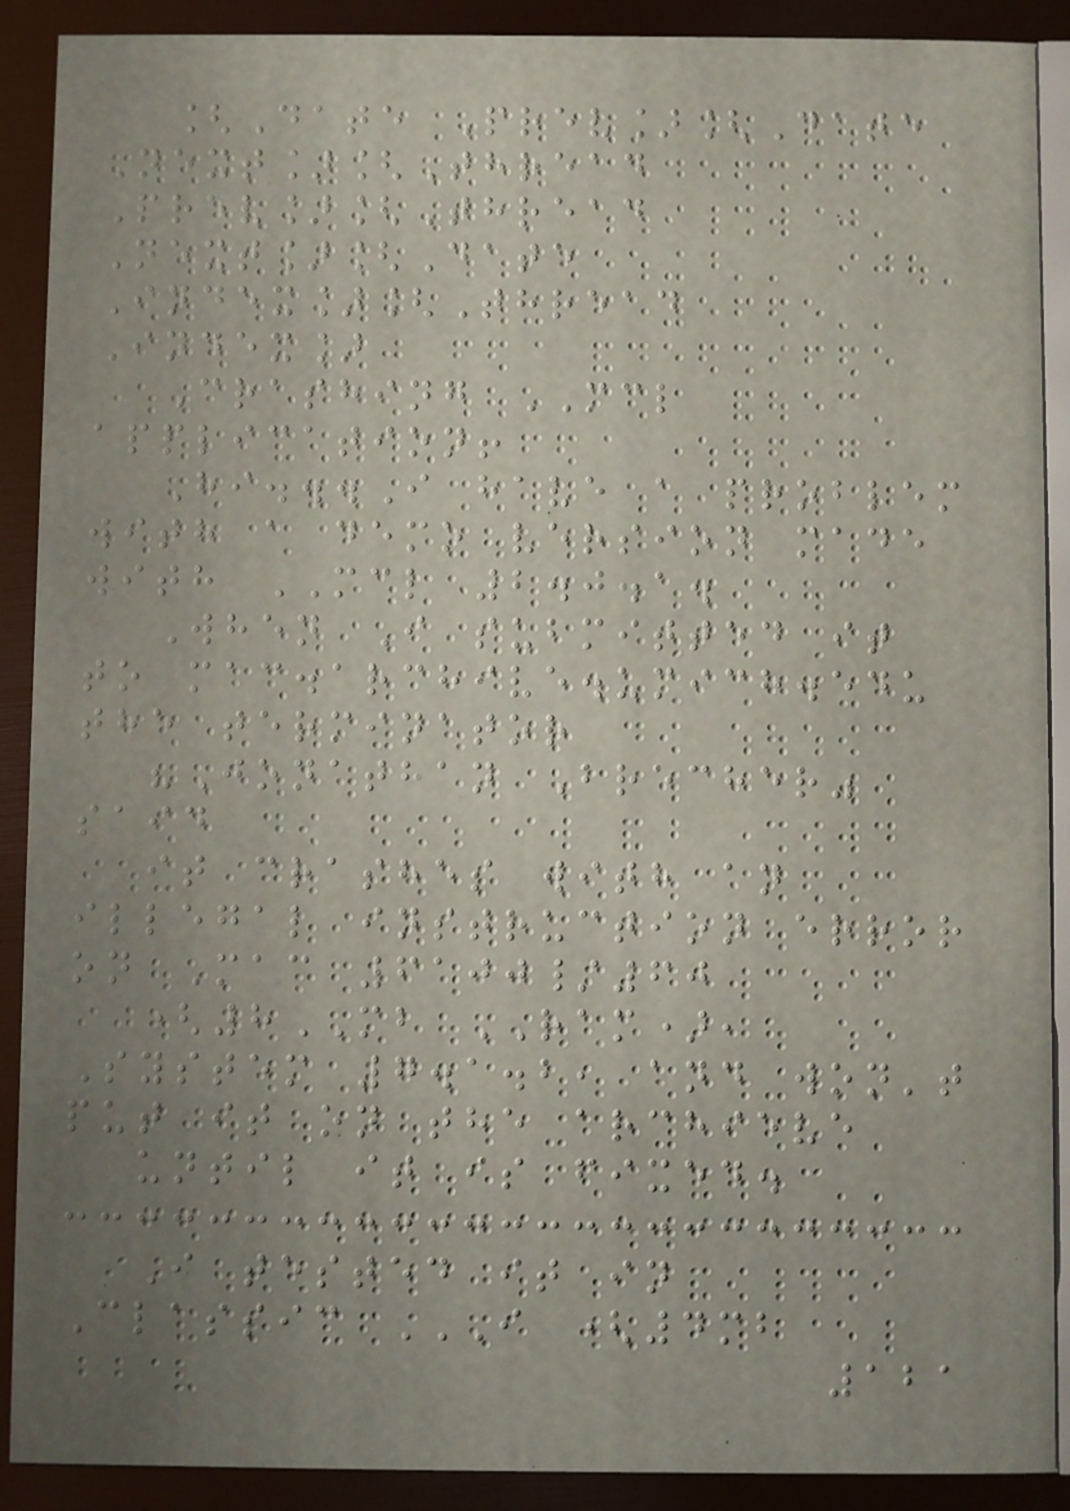[Date Prev][Date
Next][Thread
Prev][Thread
Next][Date
Index][Thread
Index]
Crashing MCL
application!
Hi...I have a problem
with a demo version made
with MCL 2.0.1.
When I submitted it
to mac.archive.umich.edu
the terminator
"Jonathan Brecher"
said
it crashes with an
illegal instruction error
on Mac 6100/60
(8MB RAM),
System 7.1.2, and won't
put it on the archieve
until it is fixed.
I tested it in
Classic I (4MB
121
